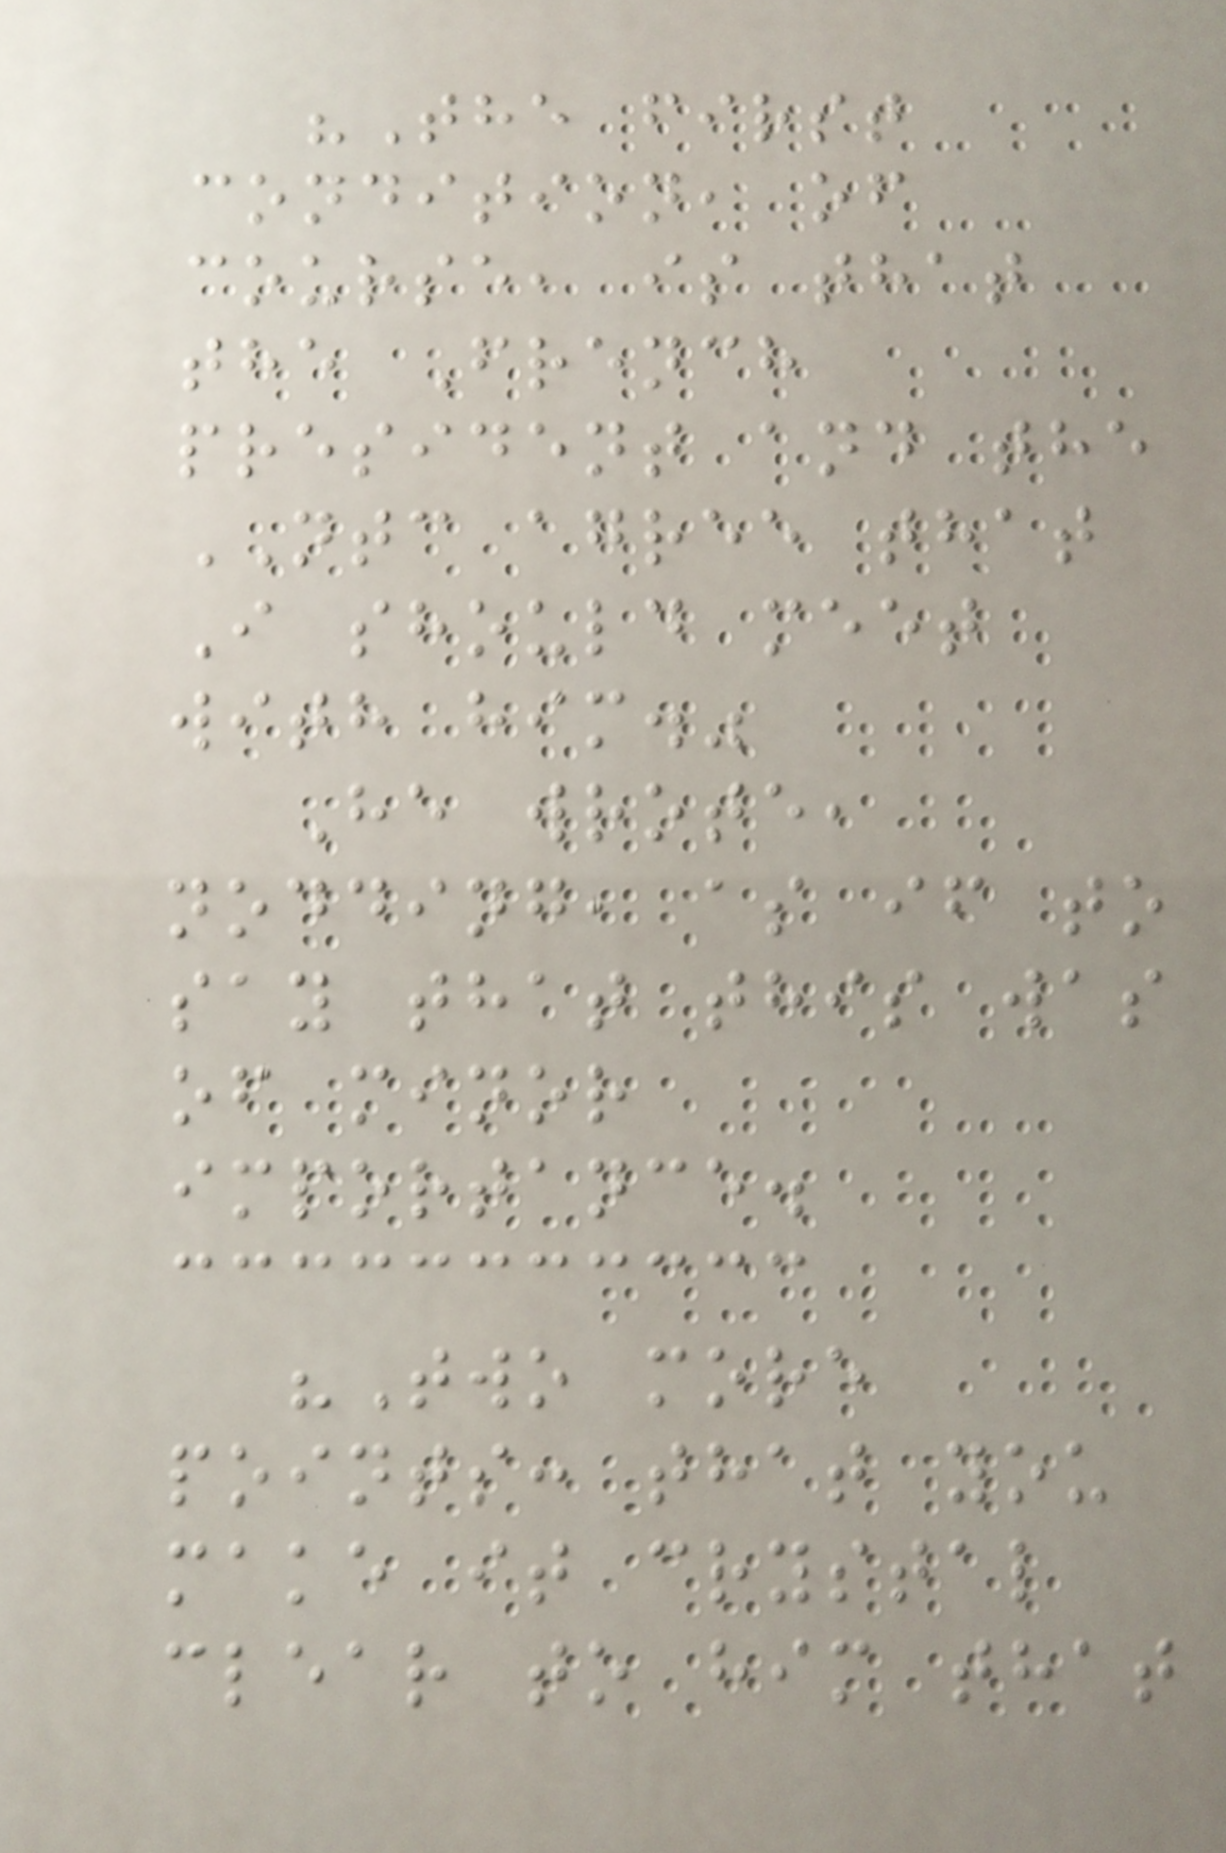"The first
condition, of
course, is that
the French
president and the
NTC agree that
I should meet
with him."
He wrote,
nodding, as if to
say that this was
of minor
importance.
"Two more
points: that you
make it crystal
clear to him that
